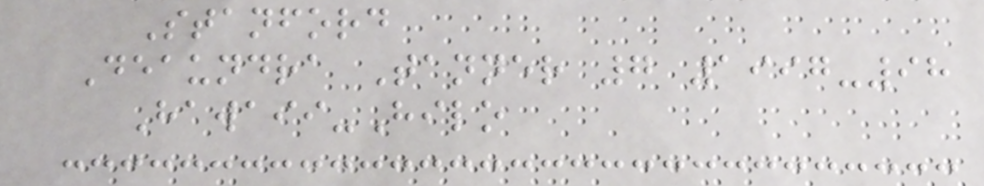Stanford
Deaundra Tanner 7 1997-98
Hawaii-Hilo
